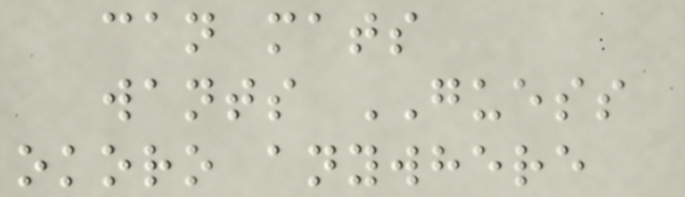can mats
wants GUESS
okoro anywhere
